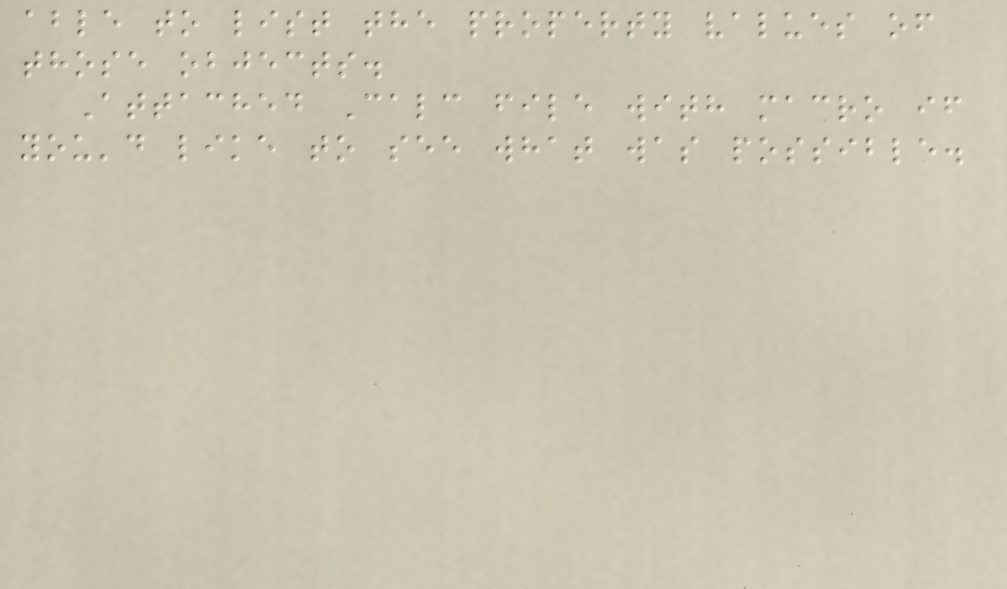able to list the property values of
those objects.
Attached Calc file with macro if
you'd like to see what was possible.
